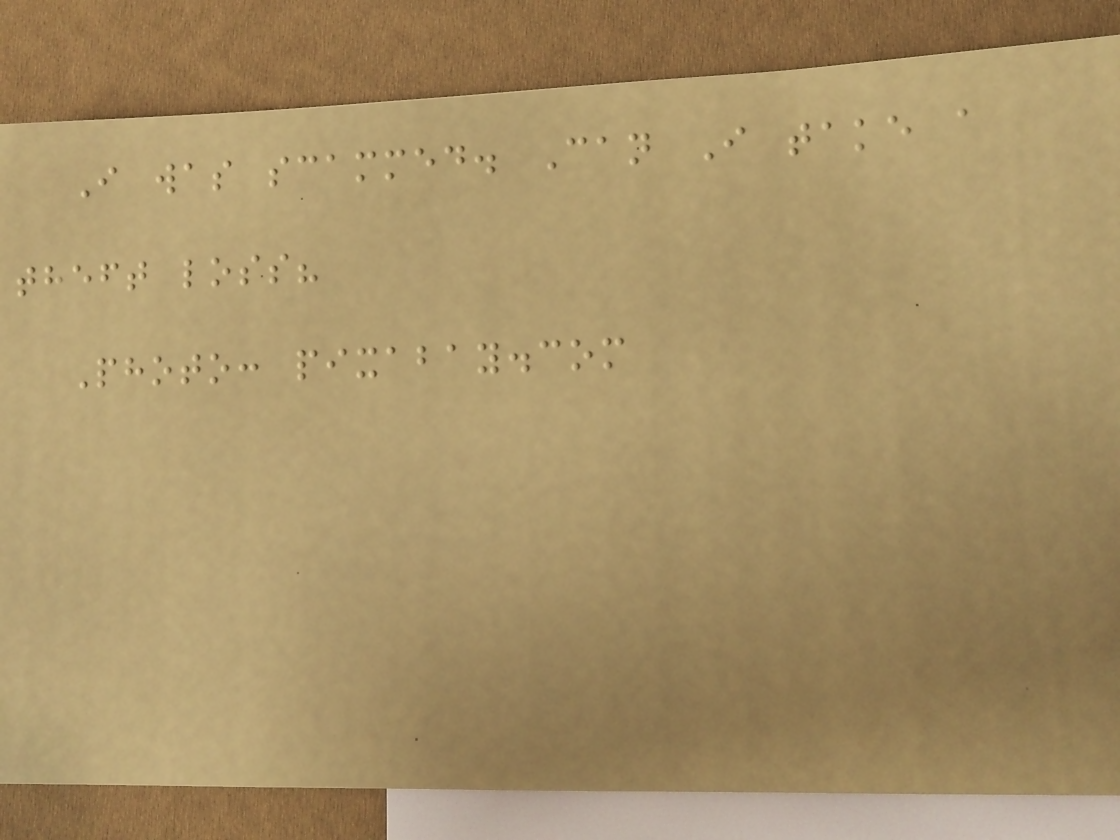I was scammed. Can I take a
theft loss?
Photo: pixabay.com
